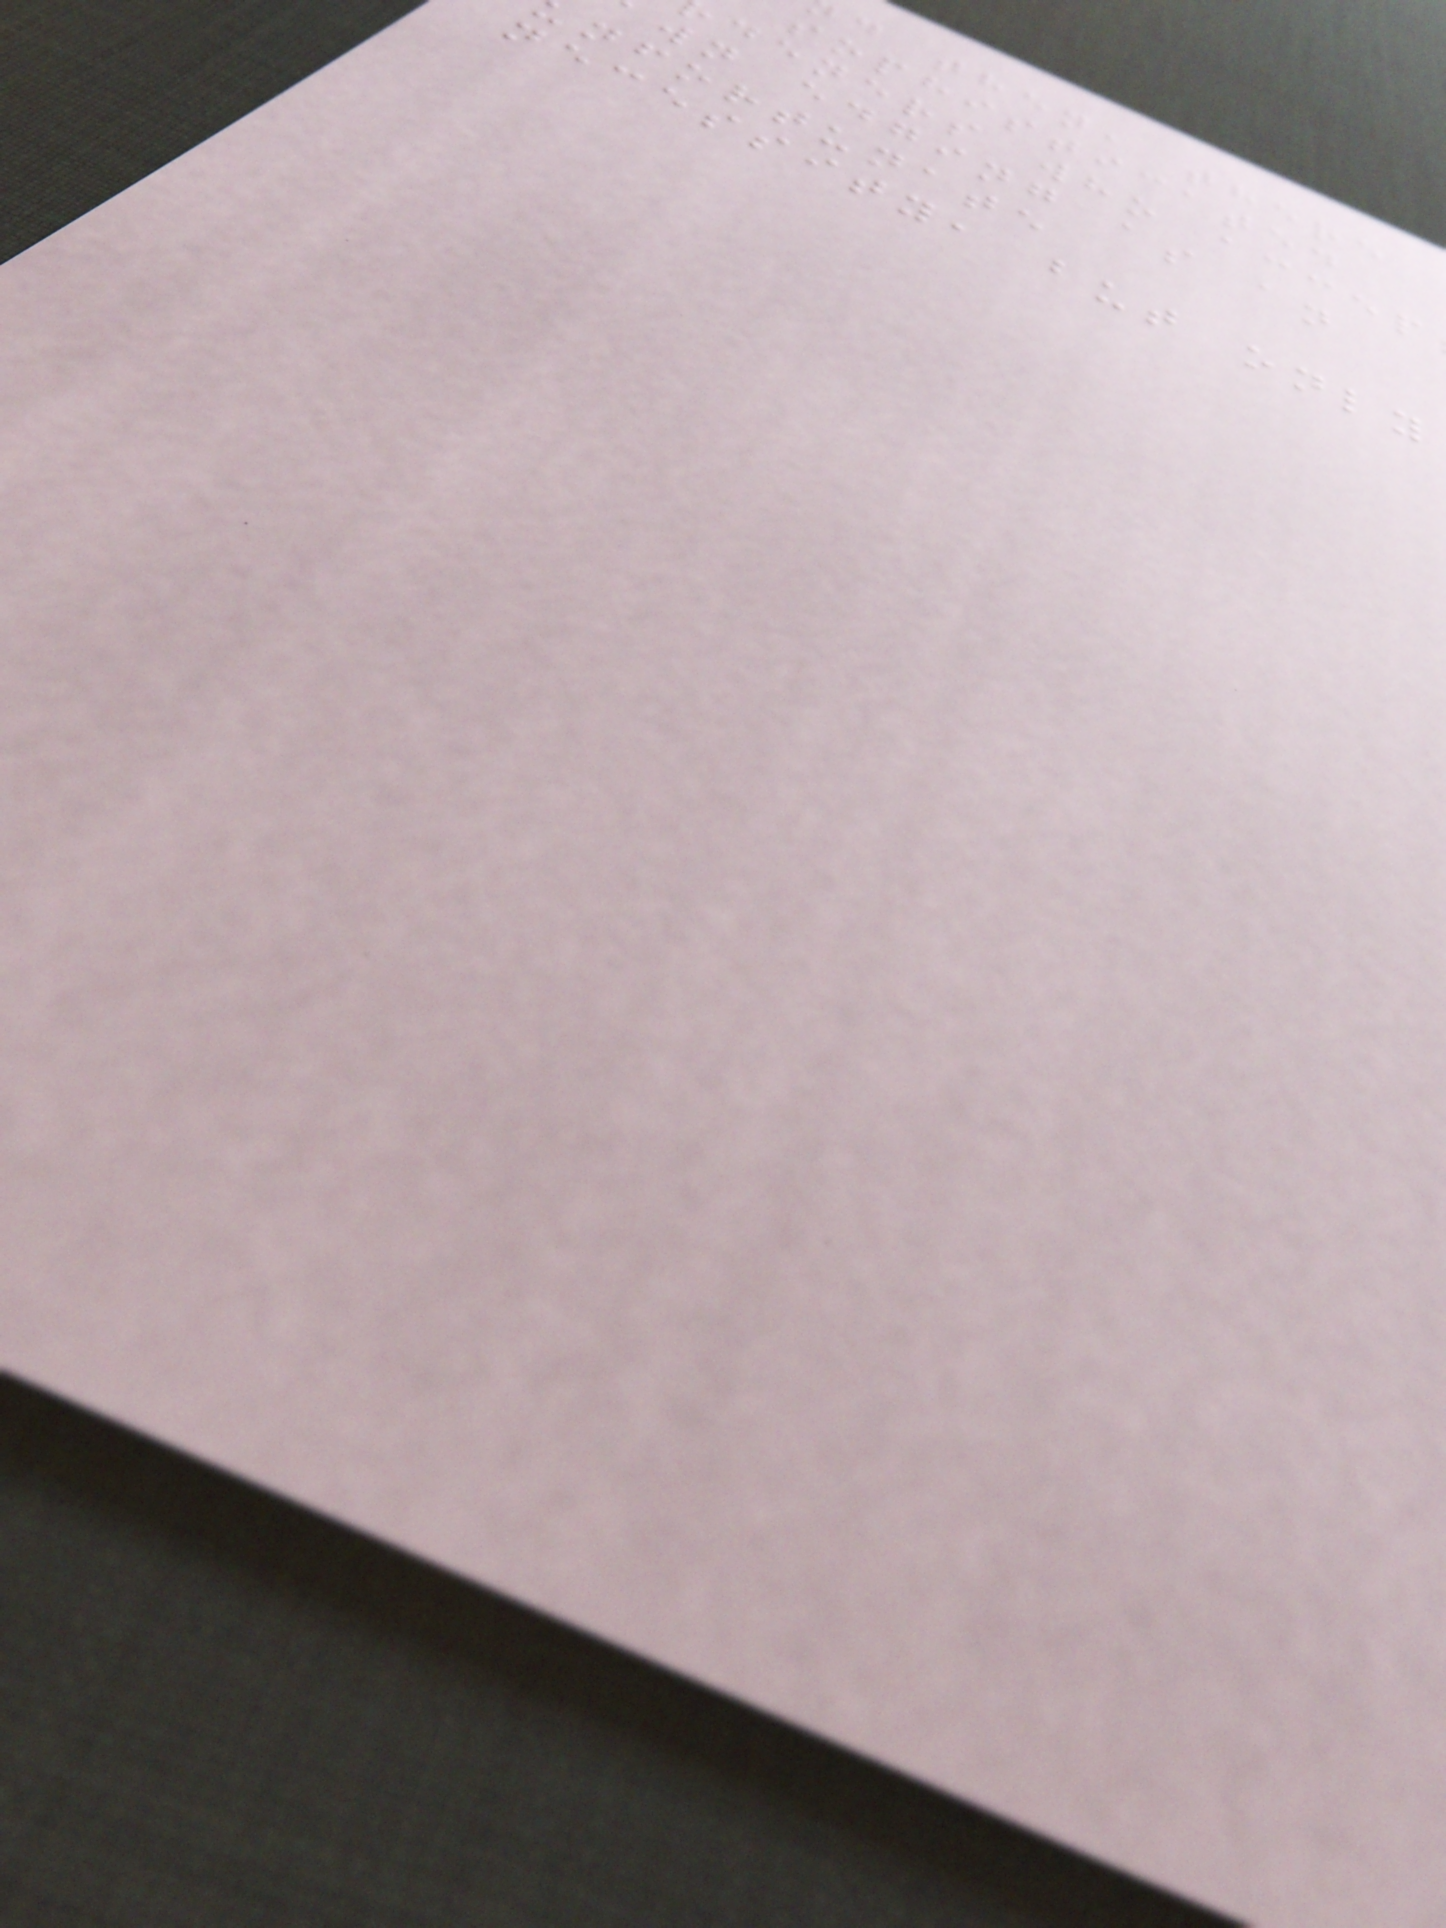d then, there
sophisticated
deners who accep
wn edging as an
nfortunate
necessity, but only
